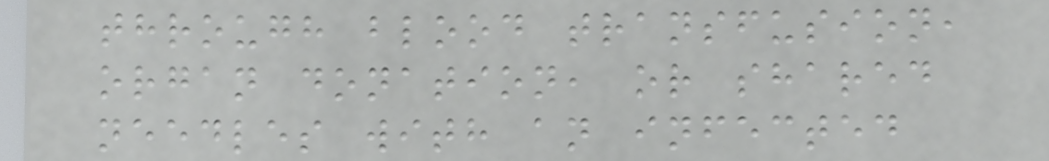through blood transfusion,
organ donation, or shared
needles with an infected
